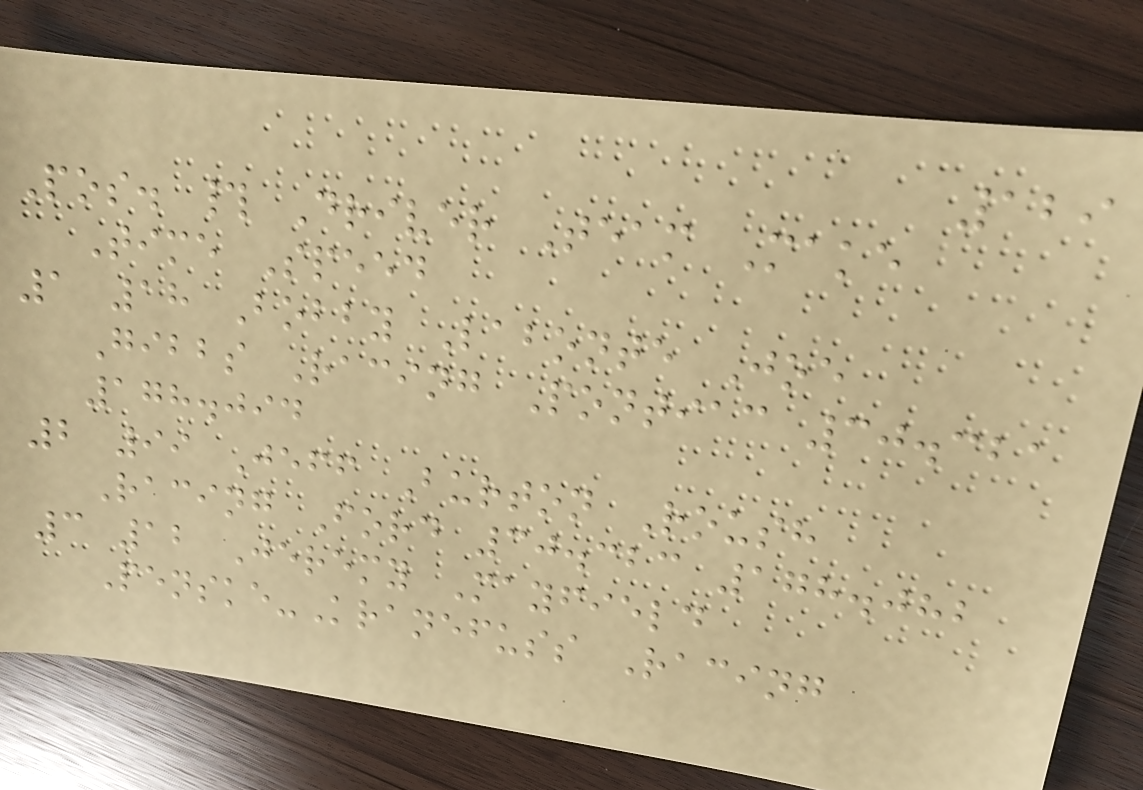129
Pos. # Driver Team Make
Time Speed
1 18 Bobby Labonte Joe
Gibbs Racing Pontiac 30.321
178.094
2 99 Jeff Burton Roush
Racing Ford 30.323 178.082
3 12 Jeremy Mayfield
Penske-Kranefuss Racing
